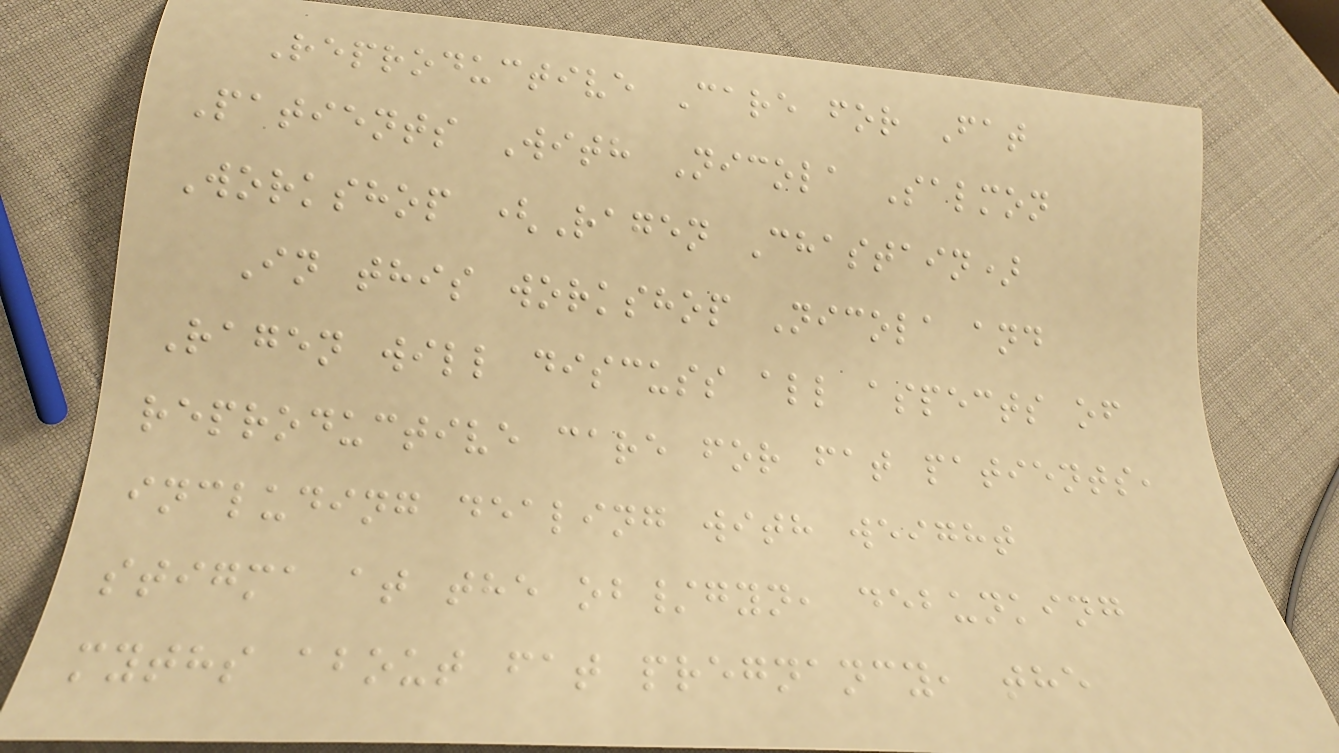Reproductive Care for Fat
Patients With Nicola Salmon
Workshop (Ragen Chastain)
In this workshop Nicola and
Ragen will discuss all aspects of
reproductive care for fat patients,
including dealing with weight
stigma at the ob/gyn, debunking
myths about fat pregnancy, the
